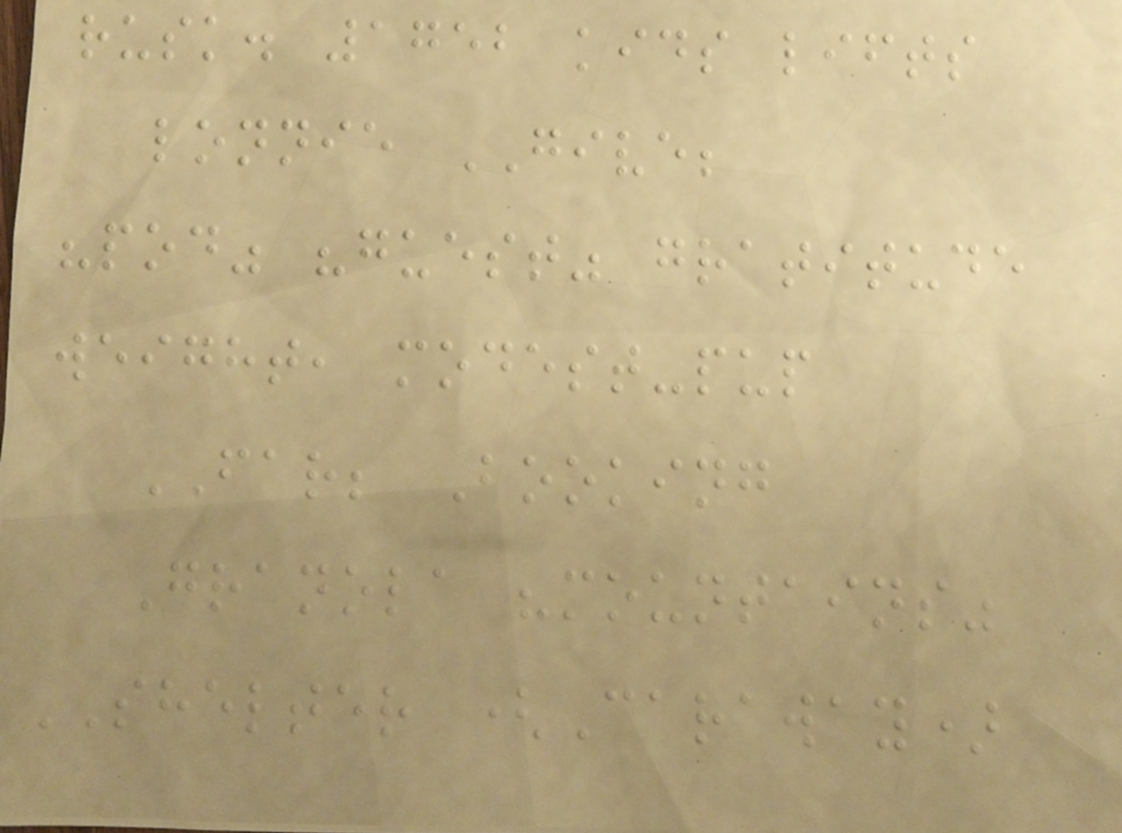rusk. 1752 kids lifts
lonnie GIVE;
"pod" "guest" gratitude
weight, modest-pup
FAR; Booking
Granola "mountains"
SHELTER (Caraway)
